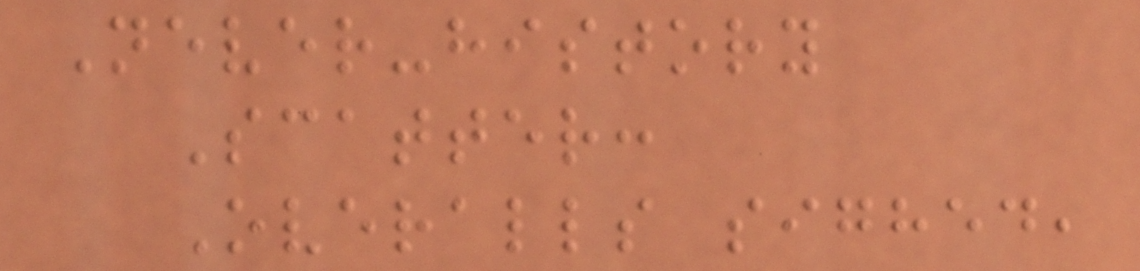Never-history
Scatter:
Overalls sighed,
